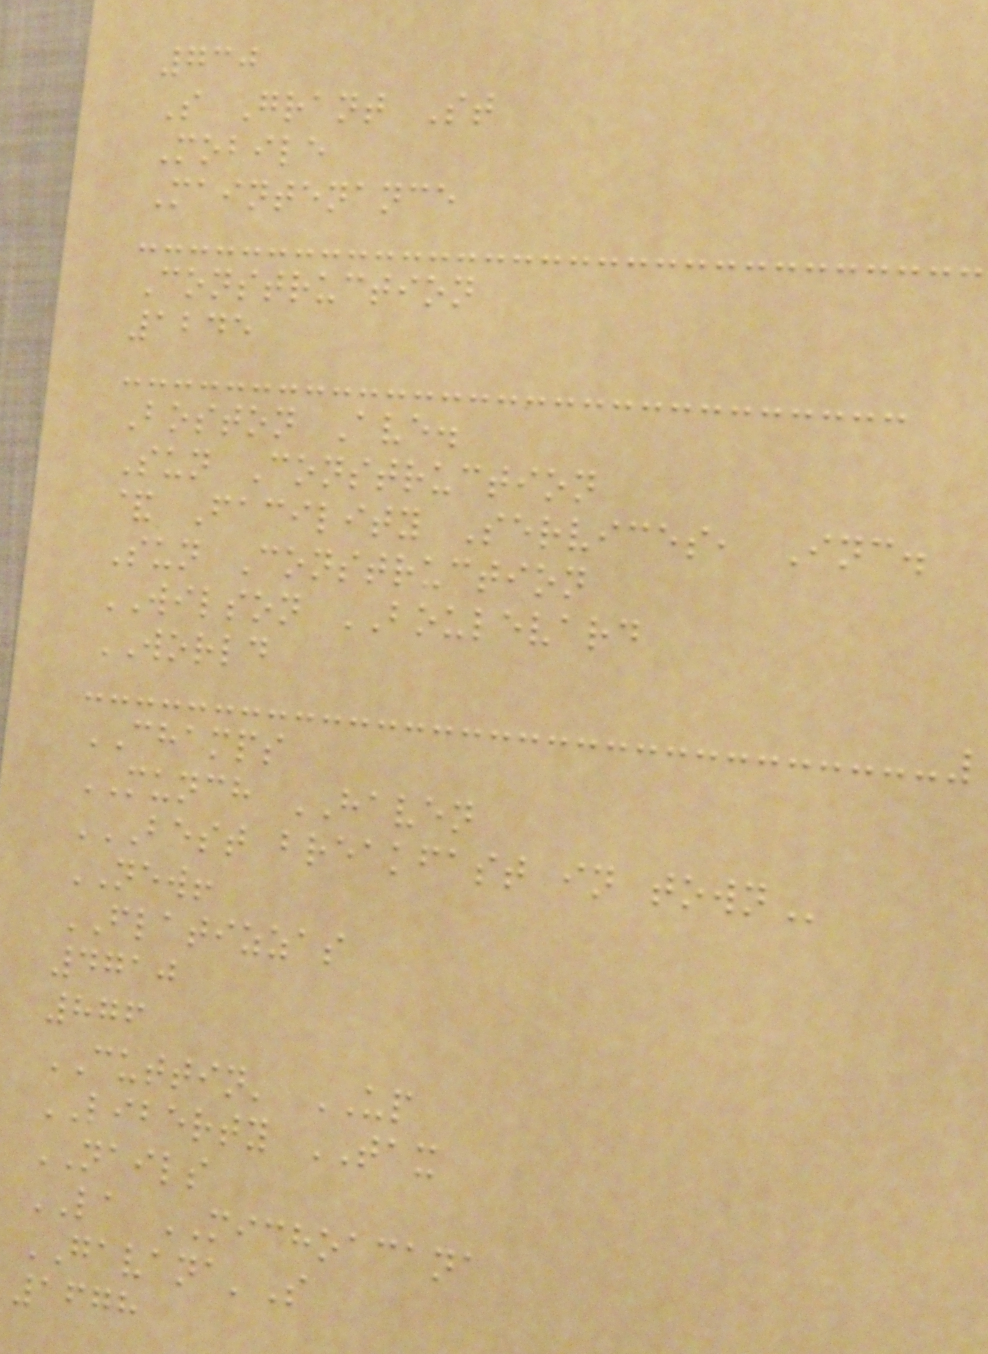730
S Grant St
Mobile
Maintenance
Construction
1245
Boston Ave.
Sun Construction
& Facility Services, Inc.
Sun Construction
WILSON BOULEVARD
WORLD
CHAMPS
MUNCH HAVEN
BEST BREAKFAST IN TOWN
NEW!
FLATIZZAS
4710
876
CUTTIN' UP
LIBERTY TAX
NAILS
LA MICHOACANA
GAVANA'S
1678
